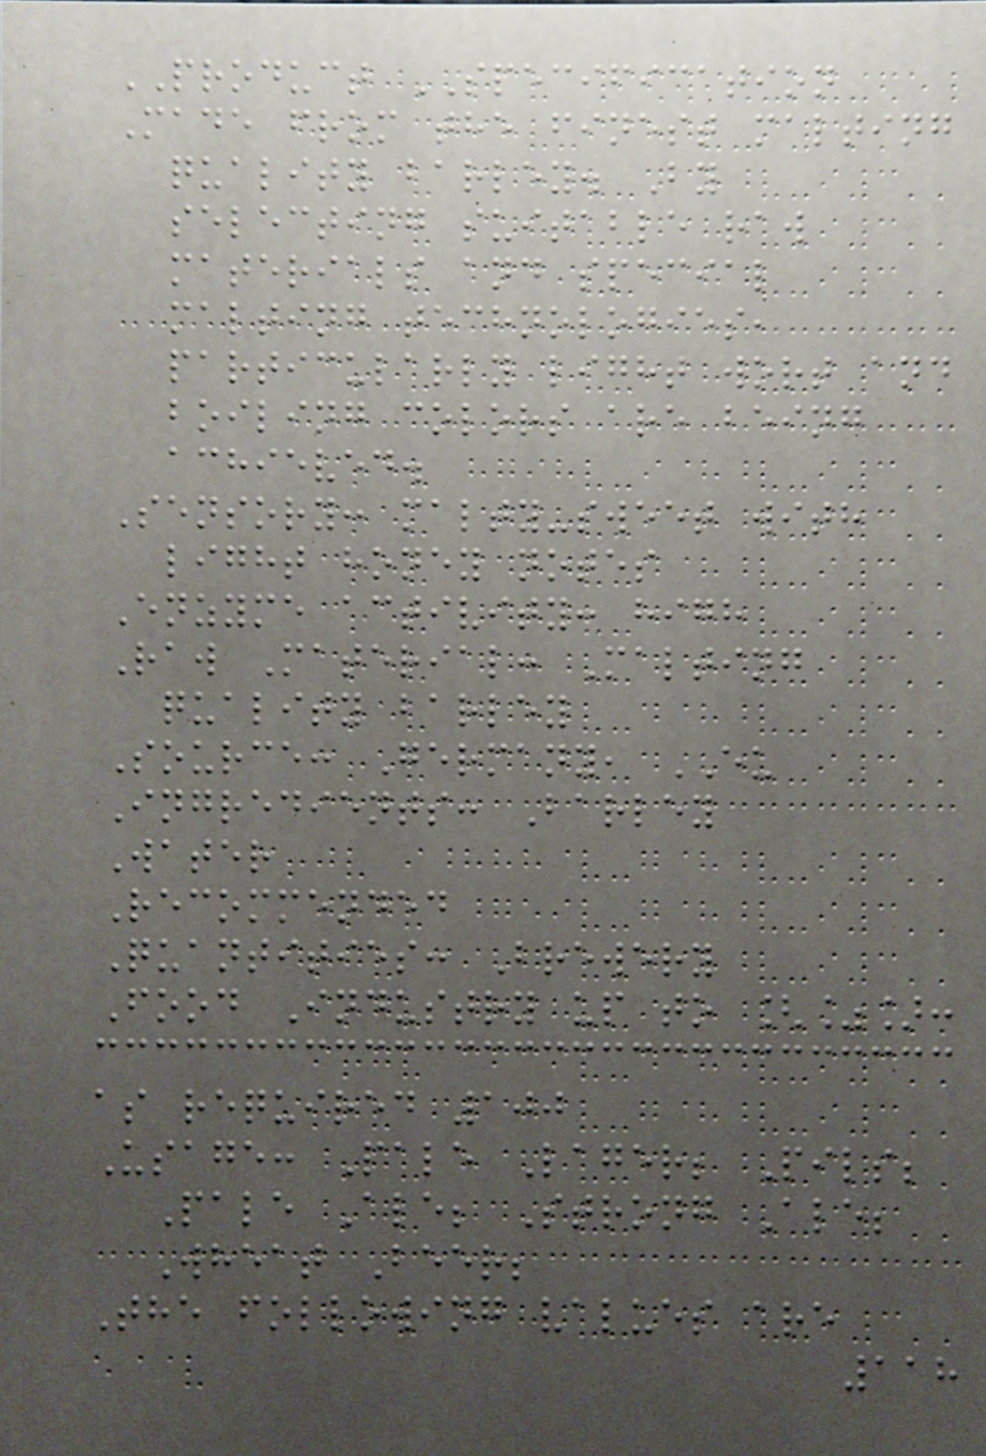PRODUCT SPECIFICATION
Made from the finest malting
quality barley. By
selecting suitable raw
materials and special
malting technologies,
particularly light wort and
boiling colors are being
achieved.
Sensory: malty-sweet with
light honey notes
Enzyme activity: high
Raw Material: Malting
quality barley
Source: Germany, EU
Ingredients: Barley
Water
Recommended
Quantities: Brewery
Food Industry up to [%]:
as required 100
Usage: Pale Lager; Pils;
Pale Ale; Strong Ale;
Wheat Beer;
The following values are
118
